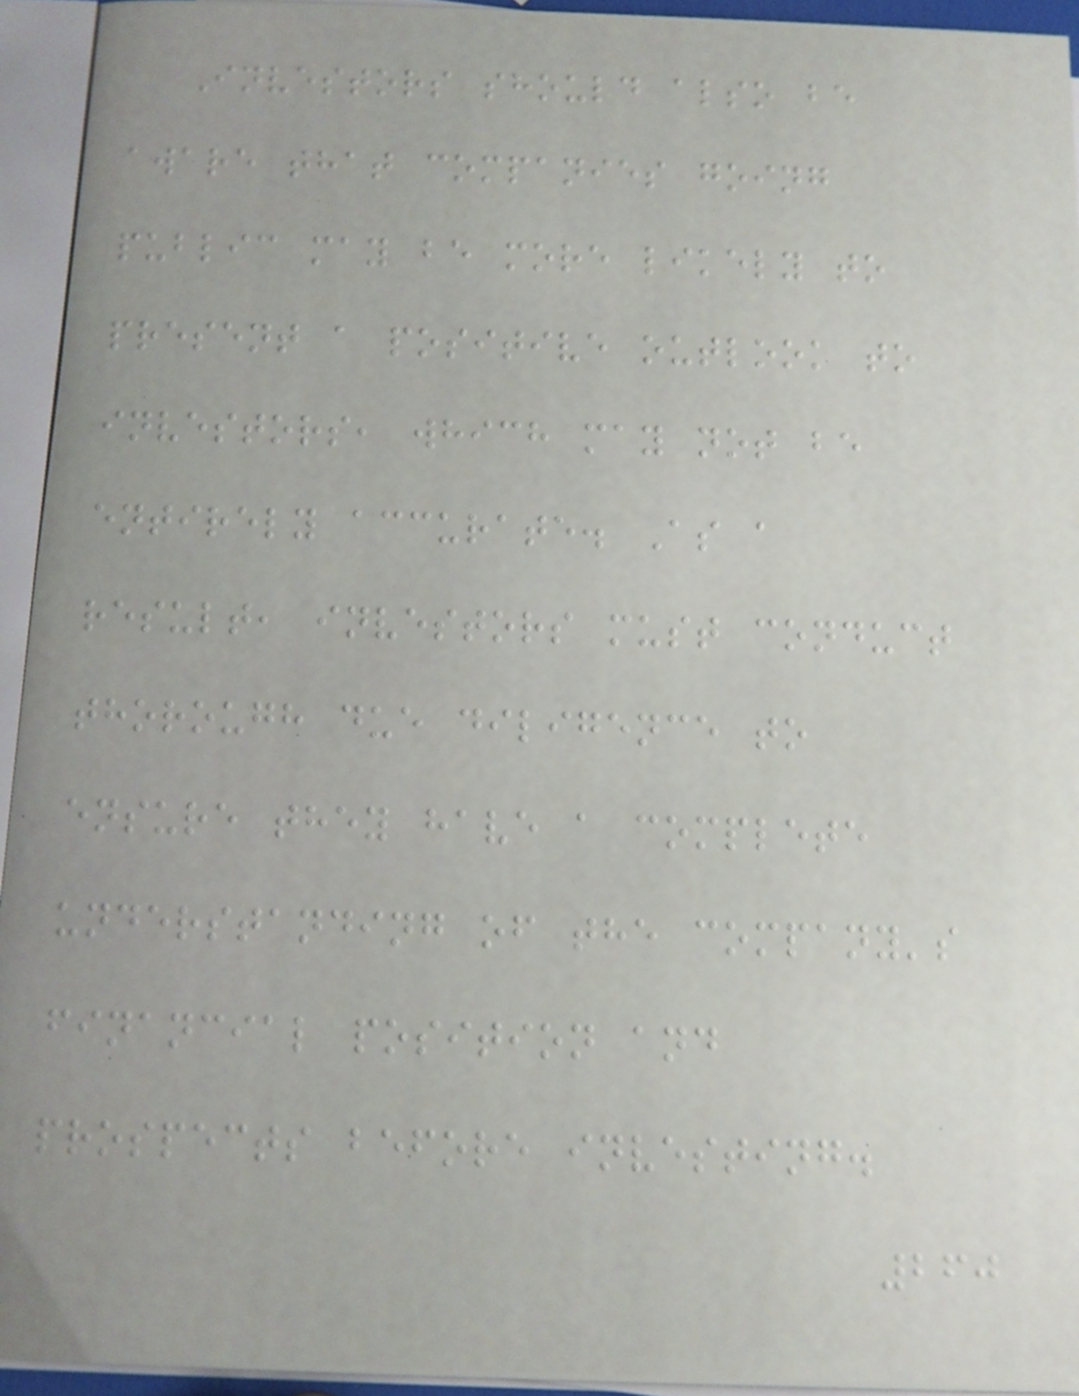Investors should also be
aware that companies going
public may be more likely to
present a positive outlook to
investors, which may not be
entirely accurate. As a
result, investors must conduct
thorough due diligence to
ensure they have a complete
understanding of the company's
financial position and
prospects before investing.
260
